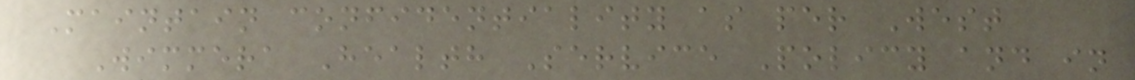Maintain confidentiality as per West
Wimmera Health Service Policy and in
